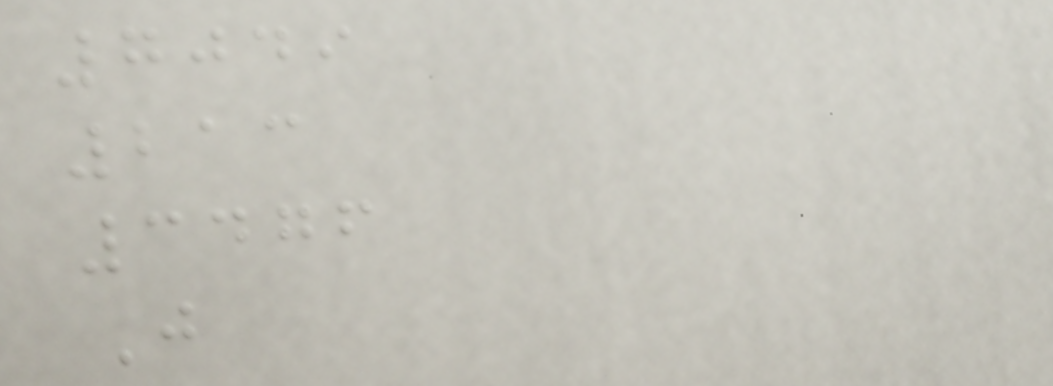7049
213
3476
J
